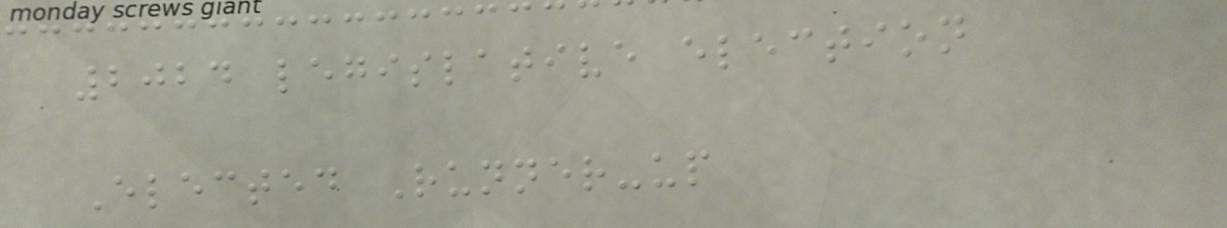2024 legislative election
Elected Runner-up
